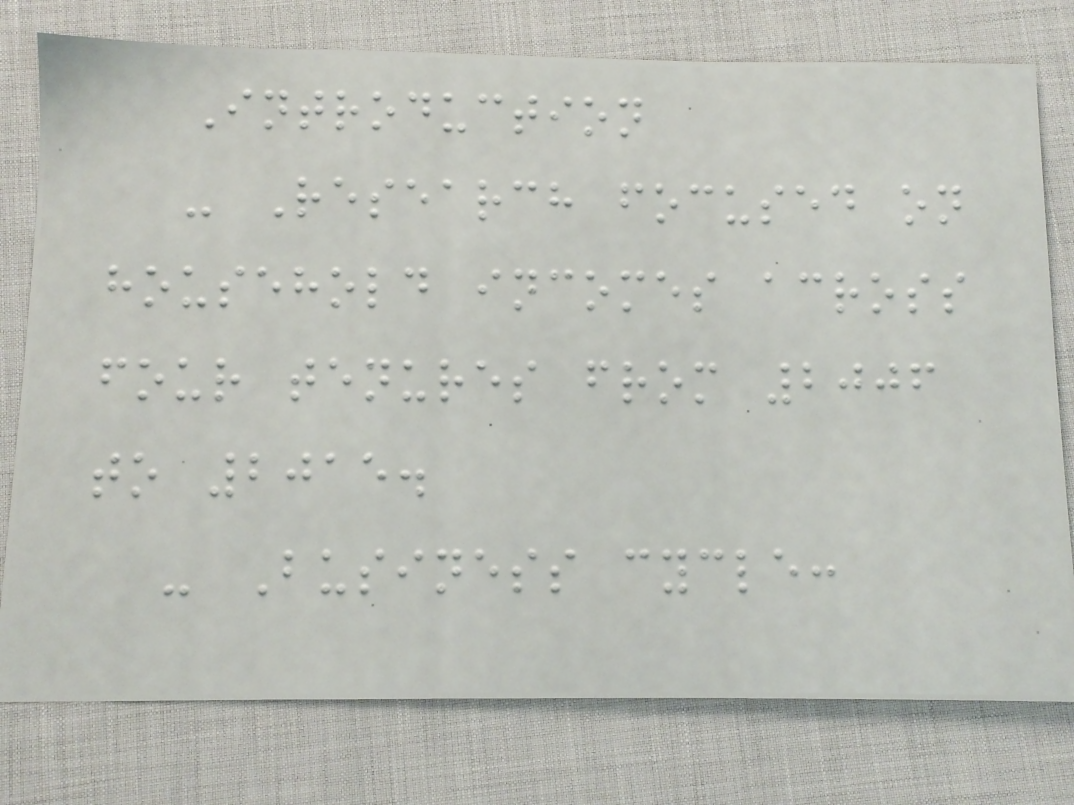Introduction
- Research focused on
household incomes across
four tenures from 2006
to 2015.
- Business cycle:
